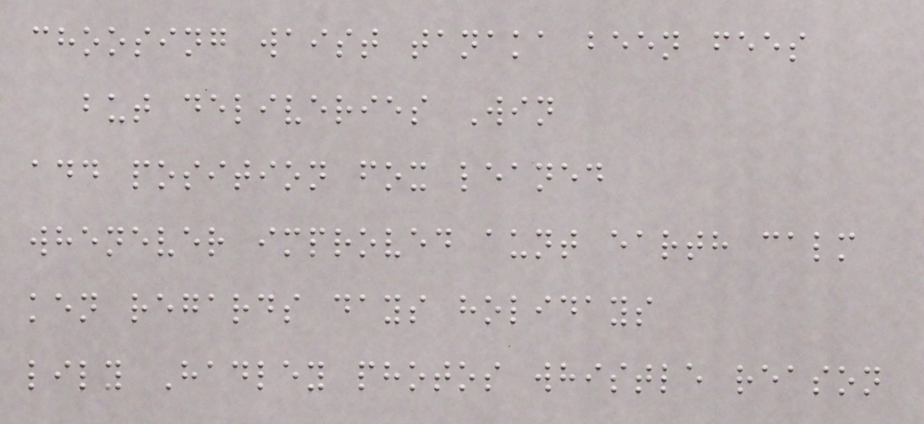choosing waist tanaka been fees
but deliveries Win
add position fox leaned
whenever improved aunt earth calm
ken regards days holidays
lily Hadley photos whistle reason
